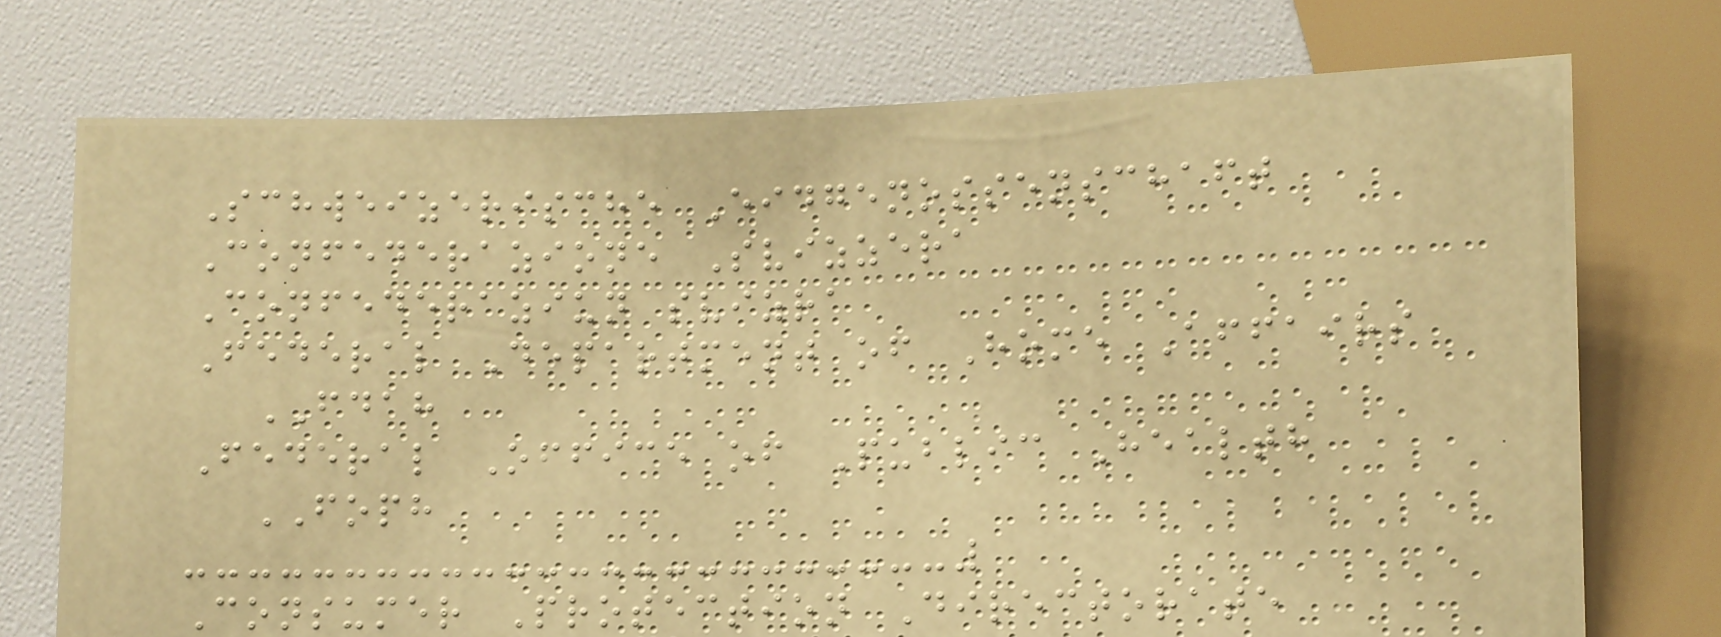Schweizerische Eidgenossenschaft
Confederazione Svizzera
Confederaziun svizra
Federal Department of Home Affairs
FDAH
Federal Office of Public Health
FOPH
Consumer Protection Directorate
